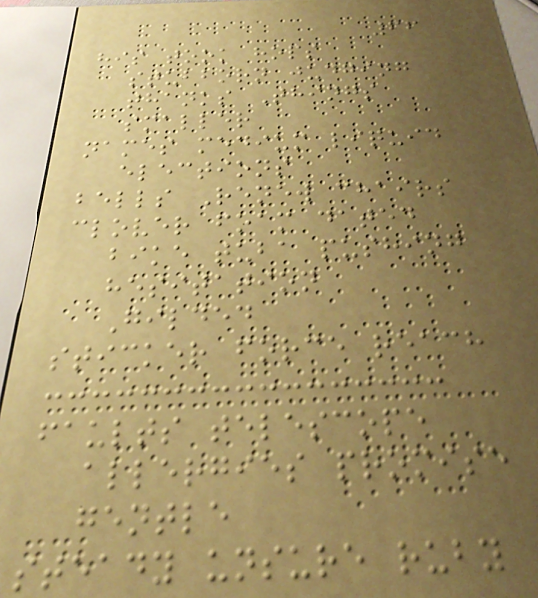66
his took hops
stubborn judging
thanks Things
smaller
names medium liquid
elections
bells Renew chairs
clover foam dated
bike tuba pushing
hesitation
Gilded
sticker force reach
faults telescope
allergies promise
gentle
steady unsure ruby
